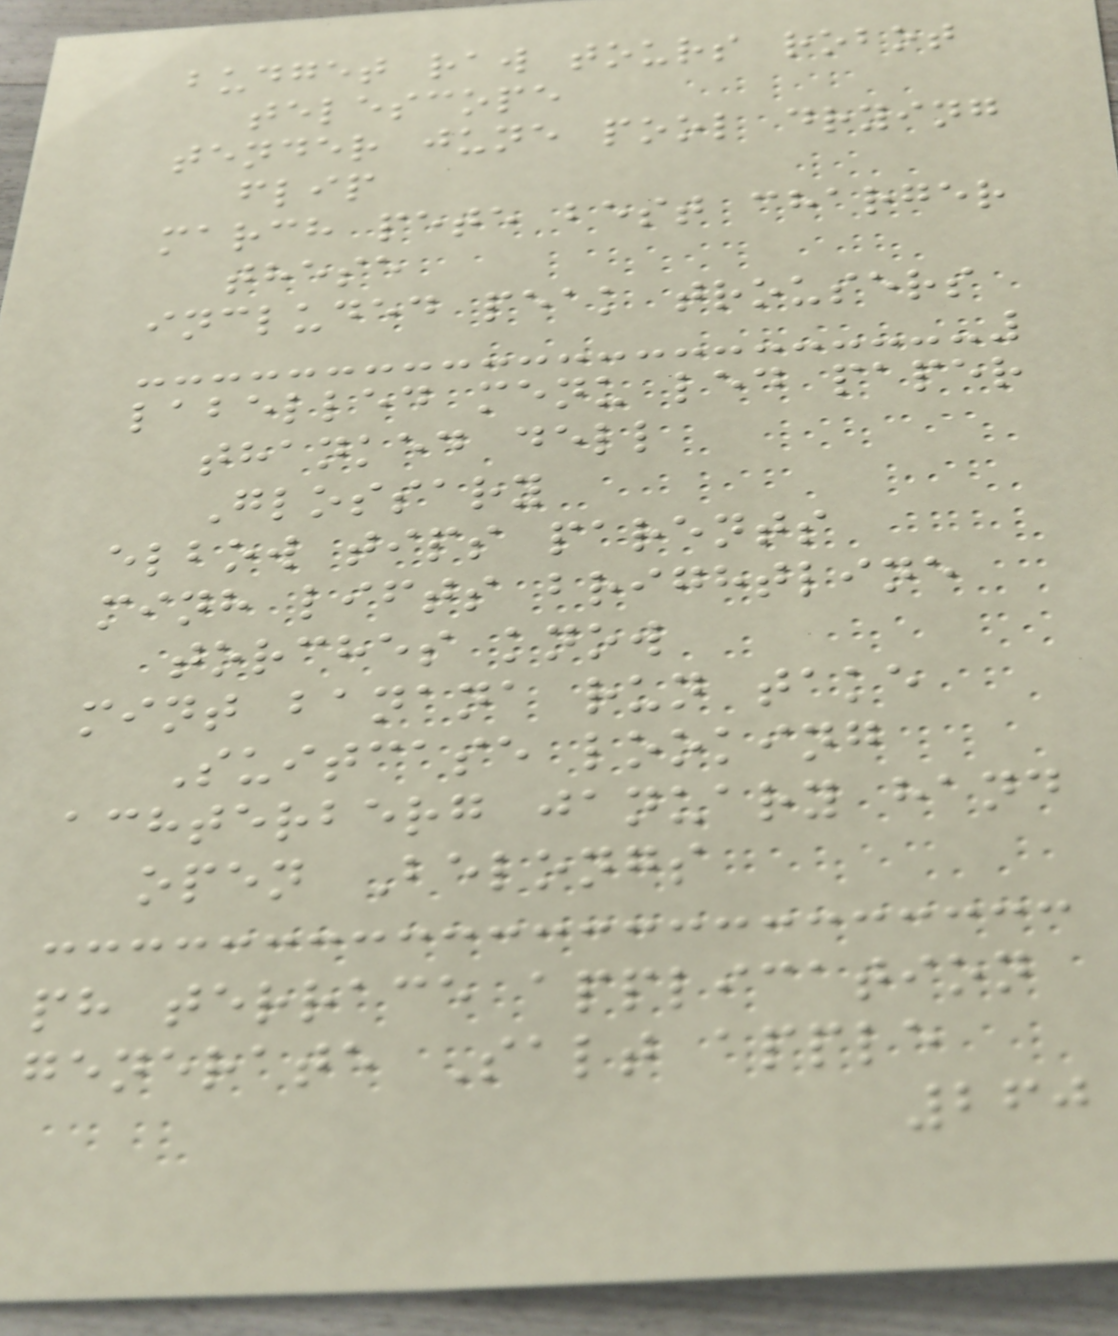budget raw tours robot
telescope
tender june pool drying
flip
march pete best charger
these
included peak trousers
labelled menu led paper
thanked dell
Glossary
elbow tips parents
minh lifts brightline
torches know
mint banana run take
Suitcase looking
achterberg january hand
open Belongs
ph terrace application
generate Salt apple
260
